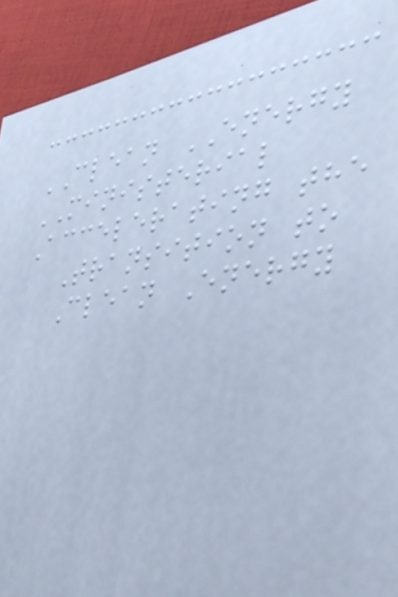CLEAN ENERGY
MINISTERIAL
Accelerating the
Transition to
Clean Energy
